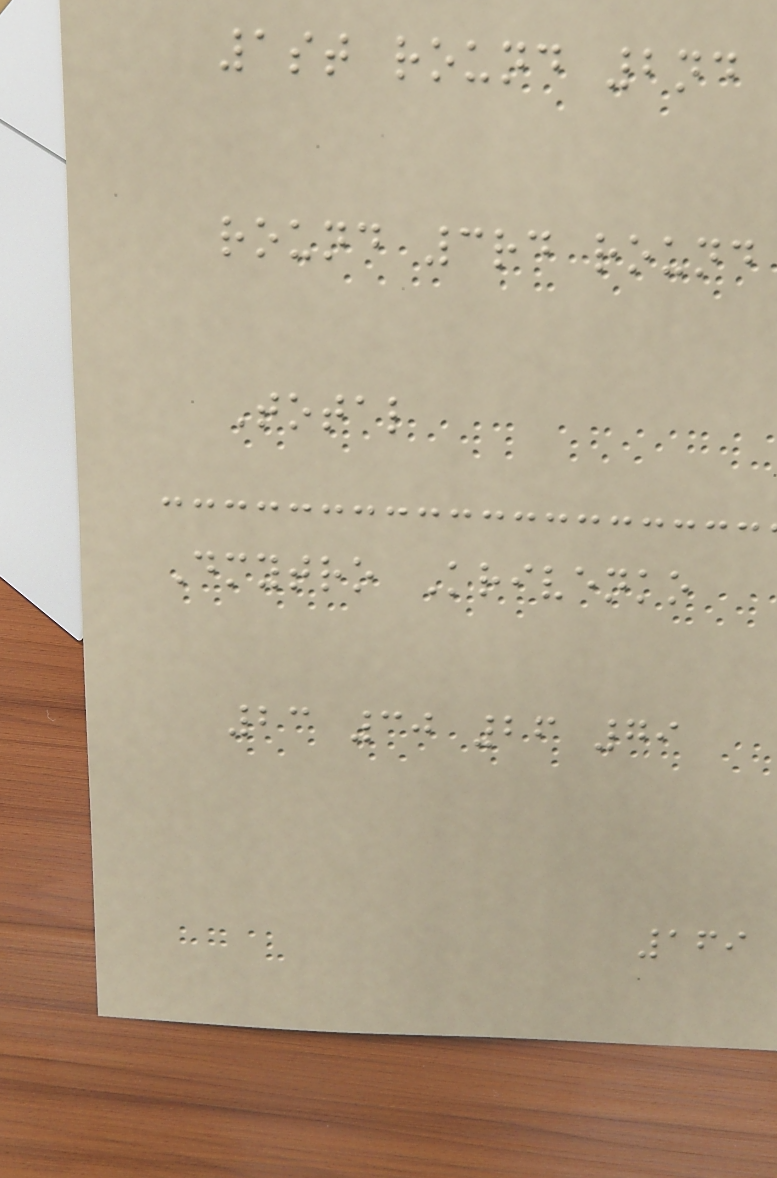1st round 2nd
round 3rd round
Total
Dmytro Krivenko
23 30 26 79
169
